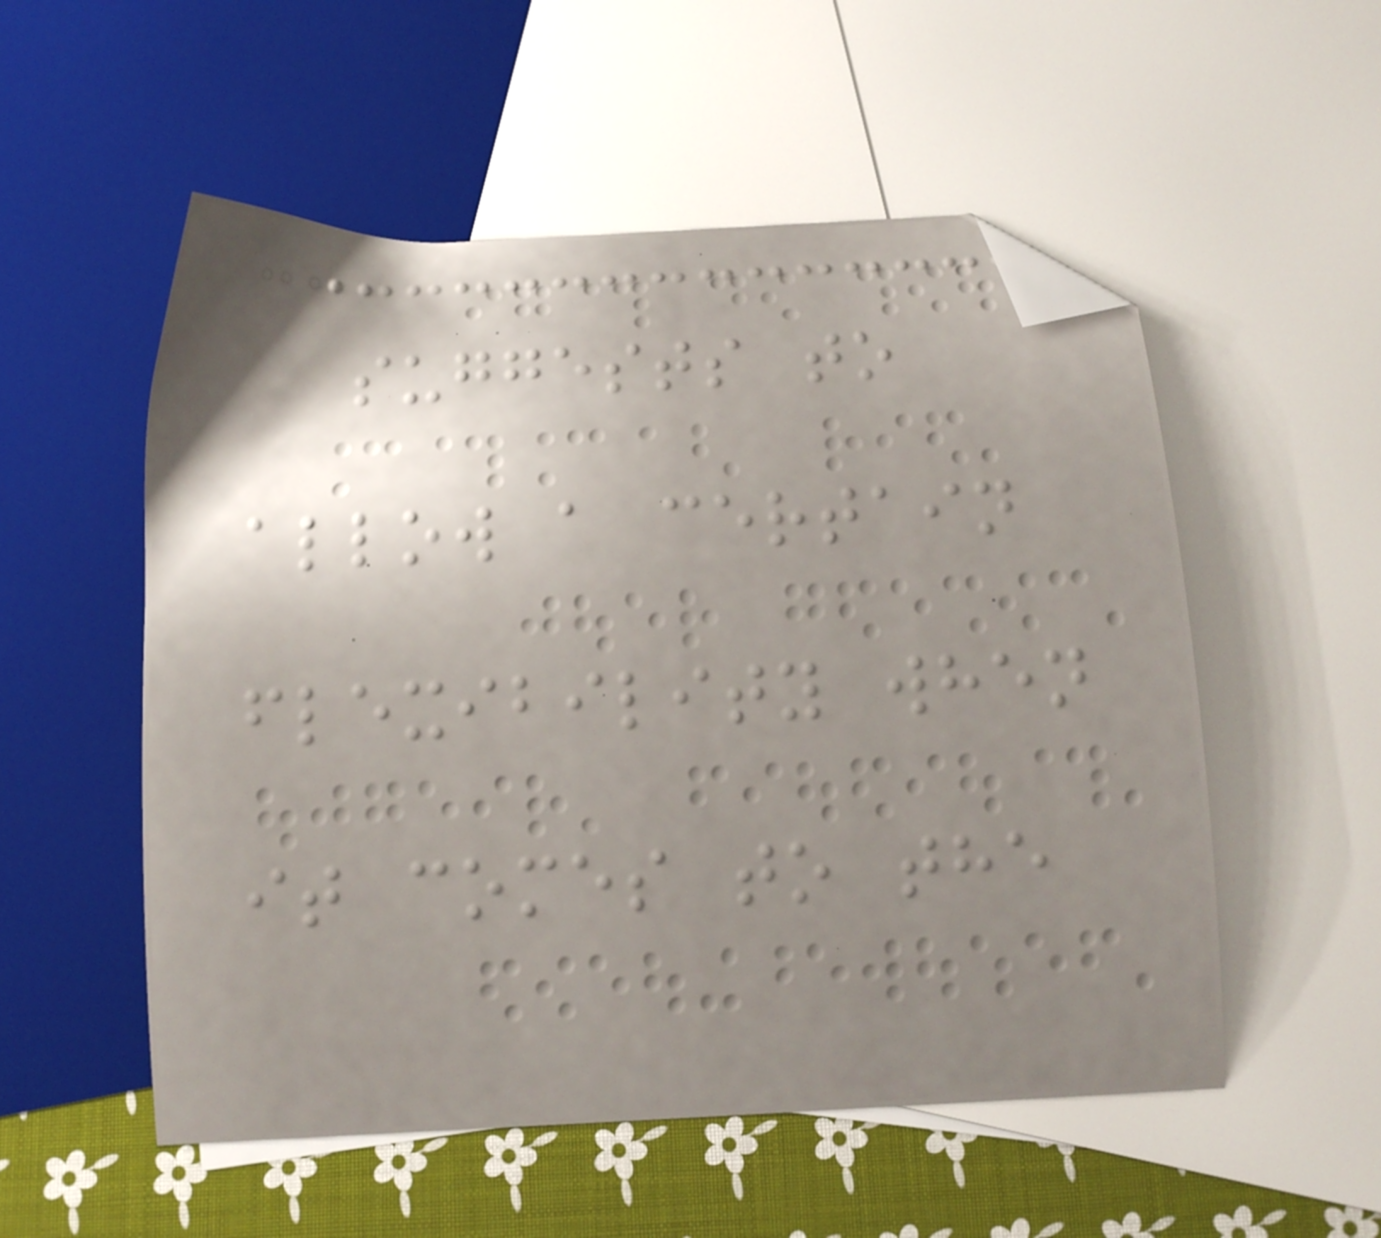suggests to
allow a certain
flexibility when
it comes to the
